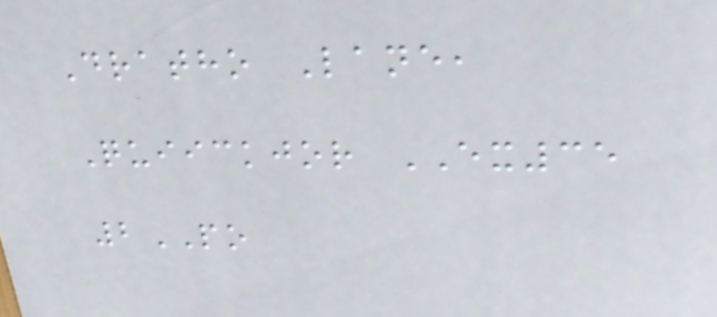Dratho Lane,
Quiickjor EX35
2PO
